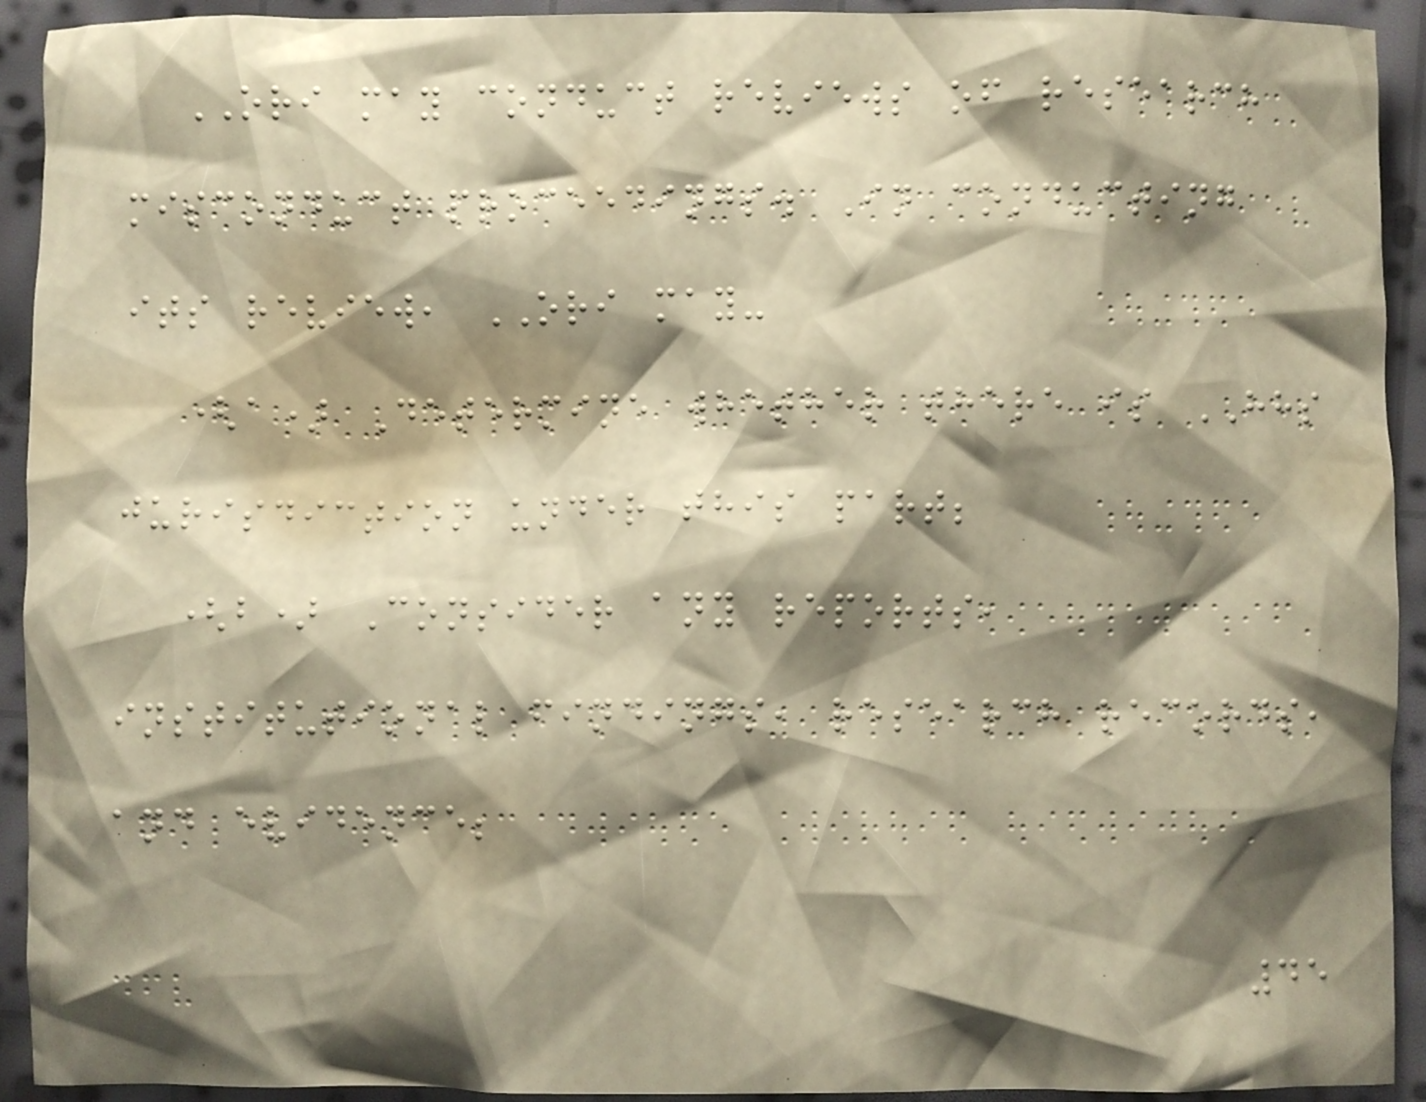ORI may conduct reviews of research
misconduct proceedings. In conducting
its review, ORI may-
(a) Determine whether there is HHS
jurisdiction under this part;
(b) Consider any reports,
institutional findings, research records,
and evidence;
45
